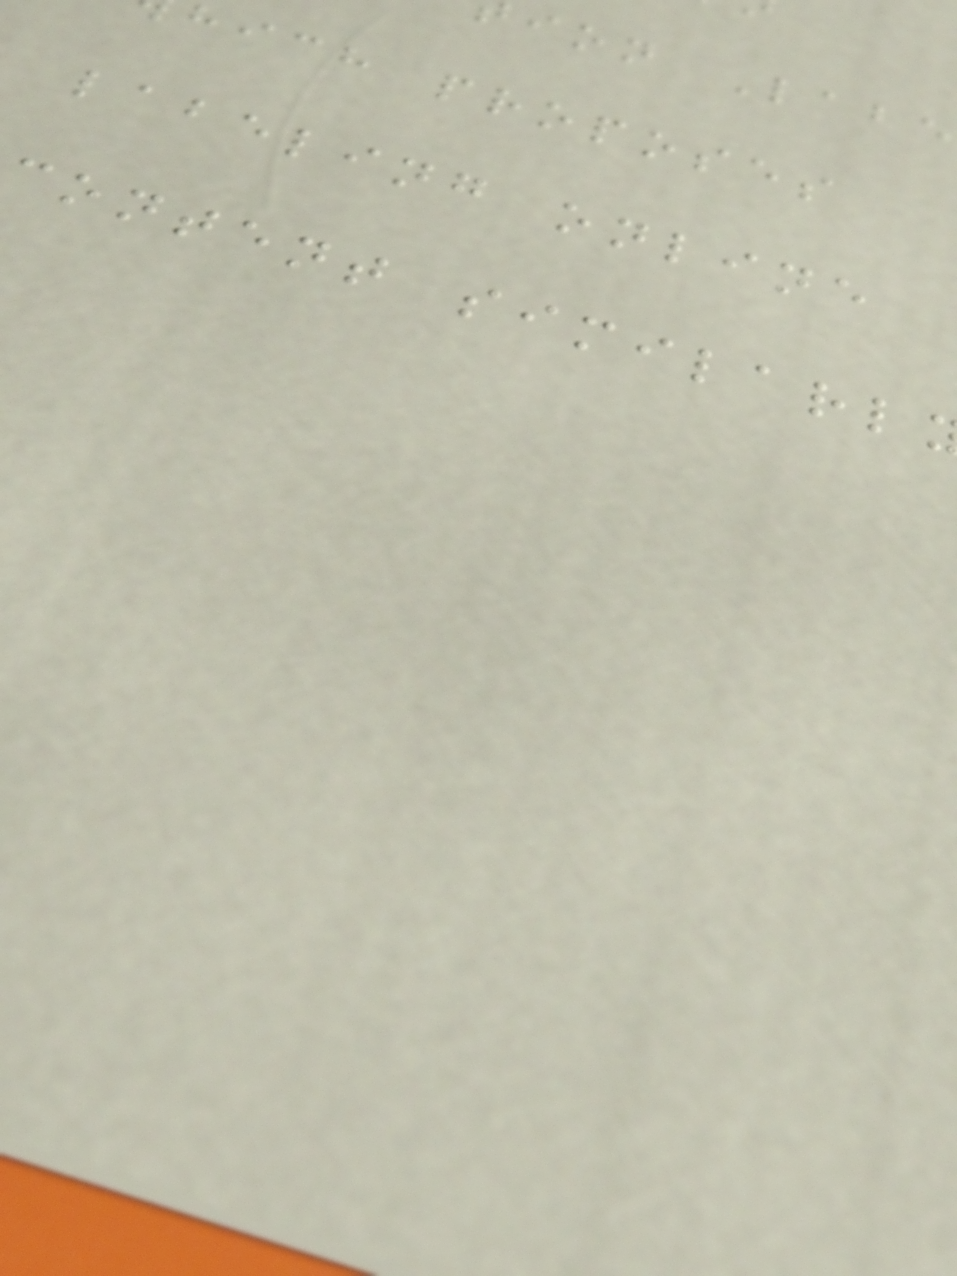ion Labe
hich proposes
labeling online
content similarl
